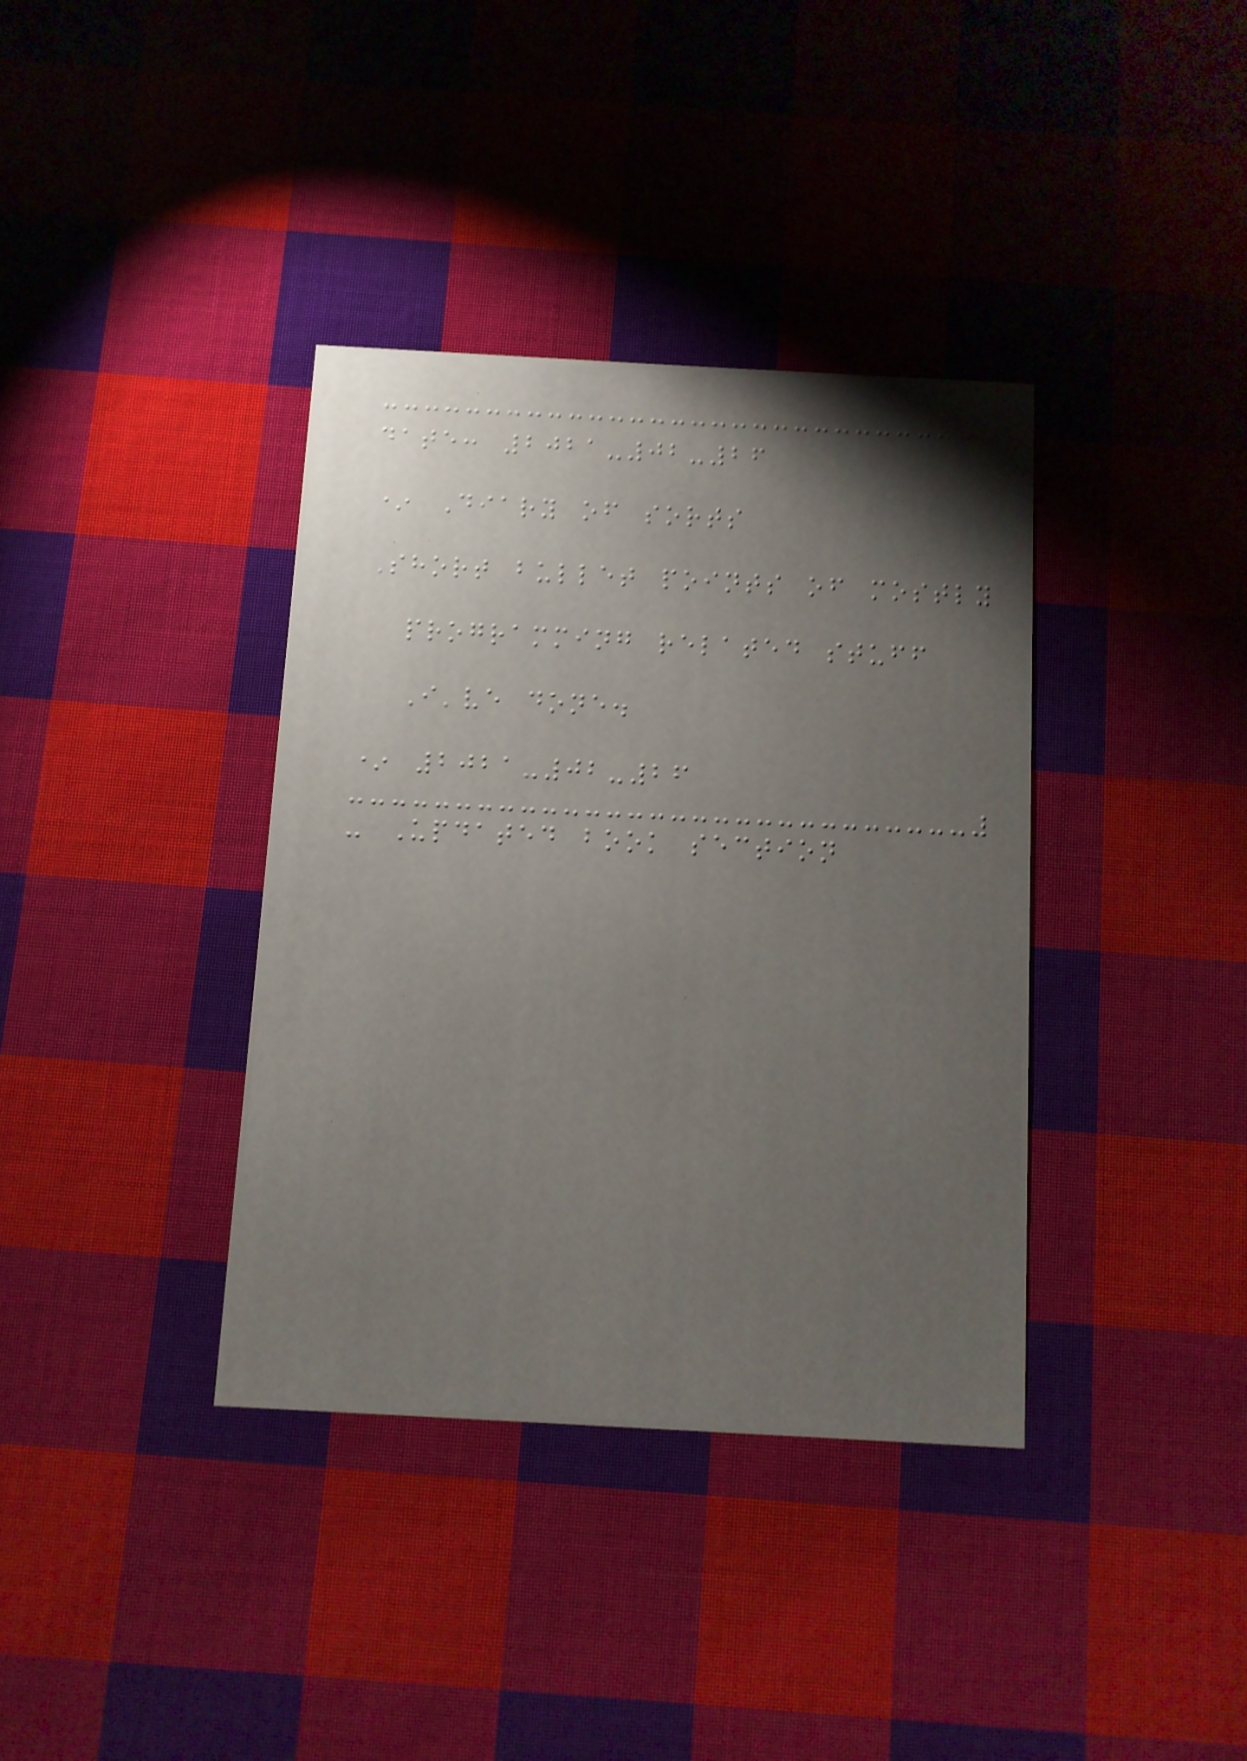date: 2021-02-26
* Diary of sorts
Short bullet points of mostly
programming related stuff
I've done.
* 2021-02-26
- Updated book section
